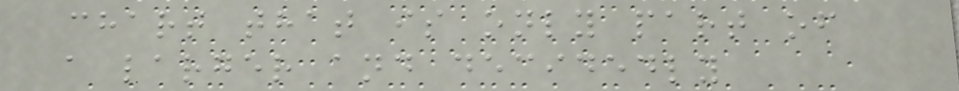chart that is only part of
a larger and decidedly
